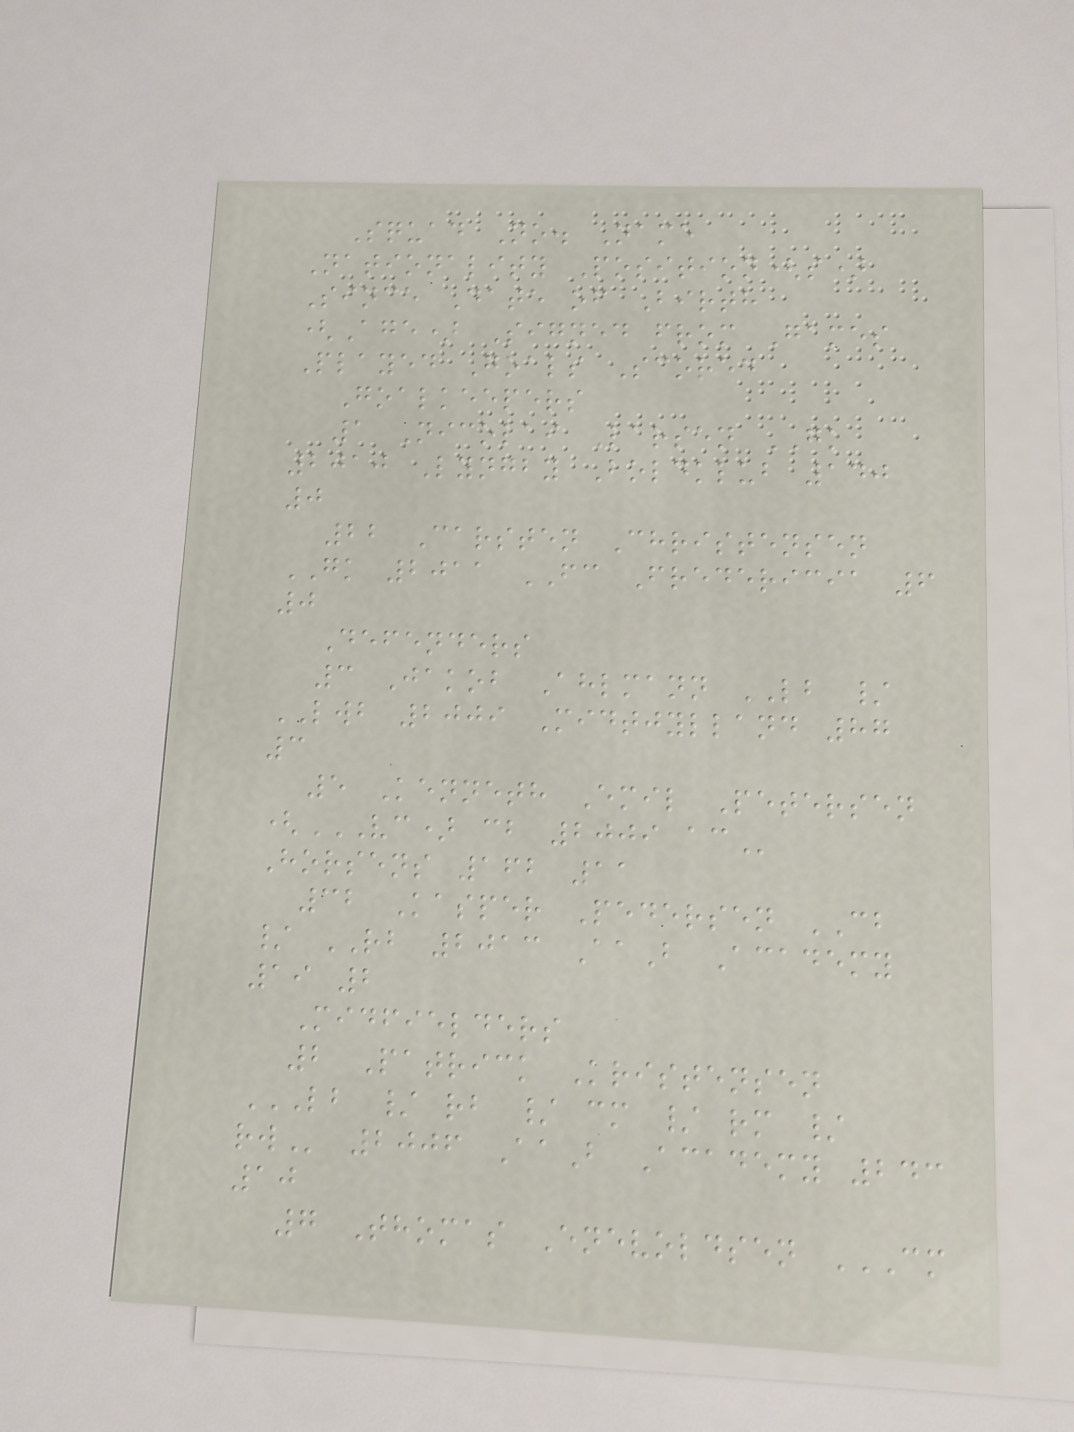Squad No. Name
Nationality Position(s)
Since Date of Birth
(Age) Signed from Games
Played Goals Scored
Goalkeepers
1 Nicolai Larsen GK
2010 Lyngby Boldklub 140
0
22 Carsten Christensen
GK 2011 FC Fredericia 6
0
Defenders
3 Jakob Ahlmann LB /
LWB 2009 Midtjylland 87
3
5 Kenneth Emil Petersen
(VC) CB 2009 AC
Horsens 162 11
32 Kasper Pedersen CB
/ RB 2013 AaB Academy
19 2
Midfielders
2 Patrick Kristensen
LB / RB / CM / RM /
RW 2006 AaB Academy 243
10
7 Thomas Enevoldsen CM
